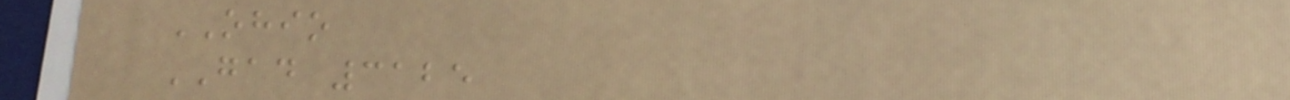OHIO
GAD 3125
